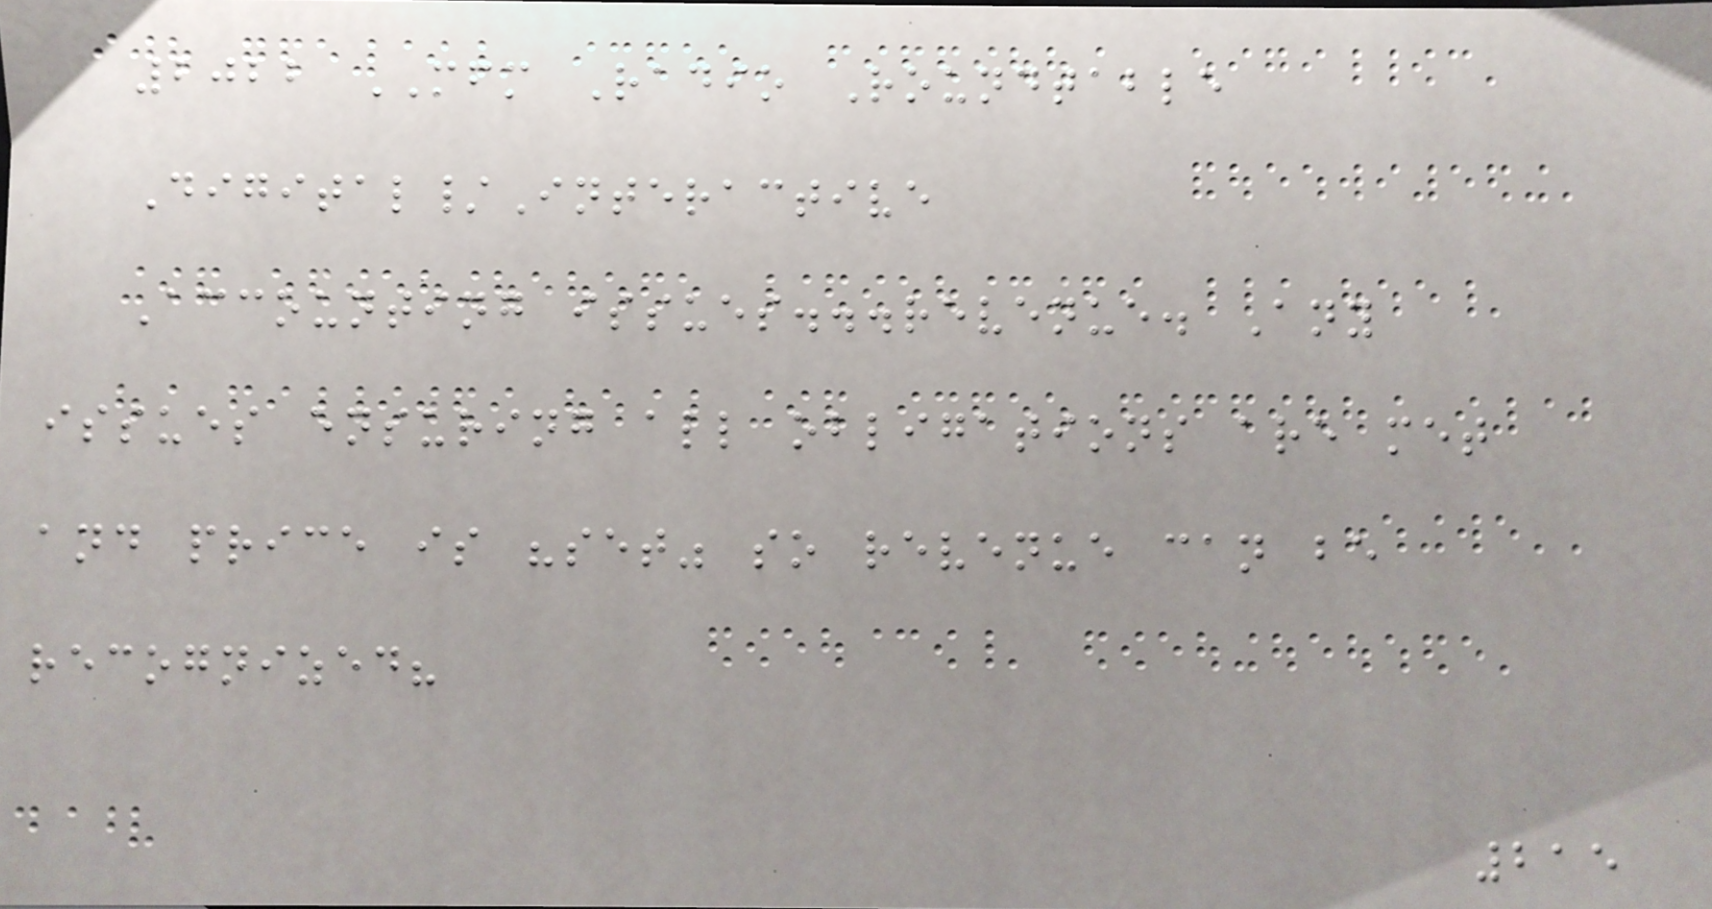2022 MFM Radio Roundtable
Digital/Interactive
Accounting issues...revenue. Any
issues ensuring all obligations are met
and price is "set" so revenue can be
recognized?
215
